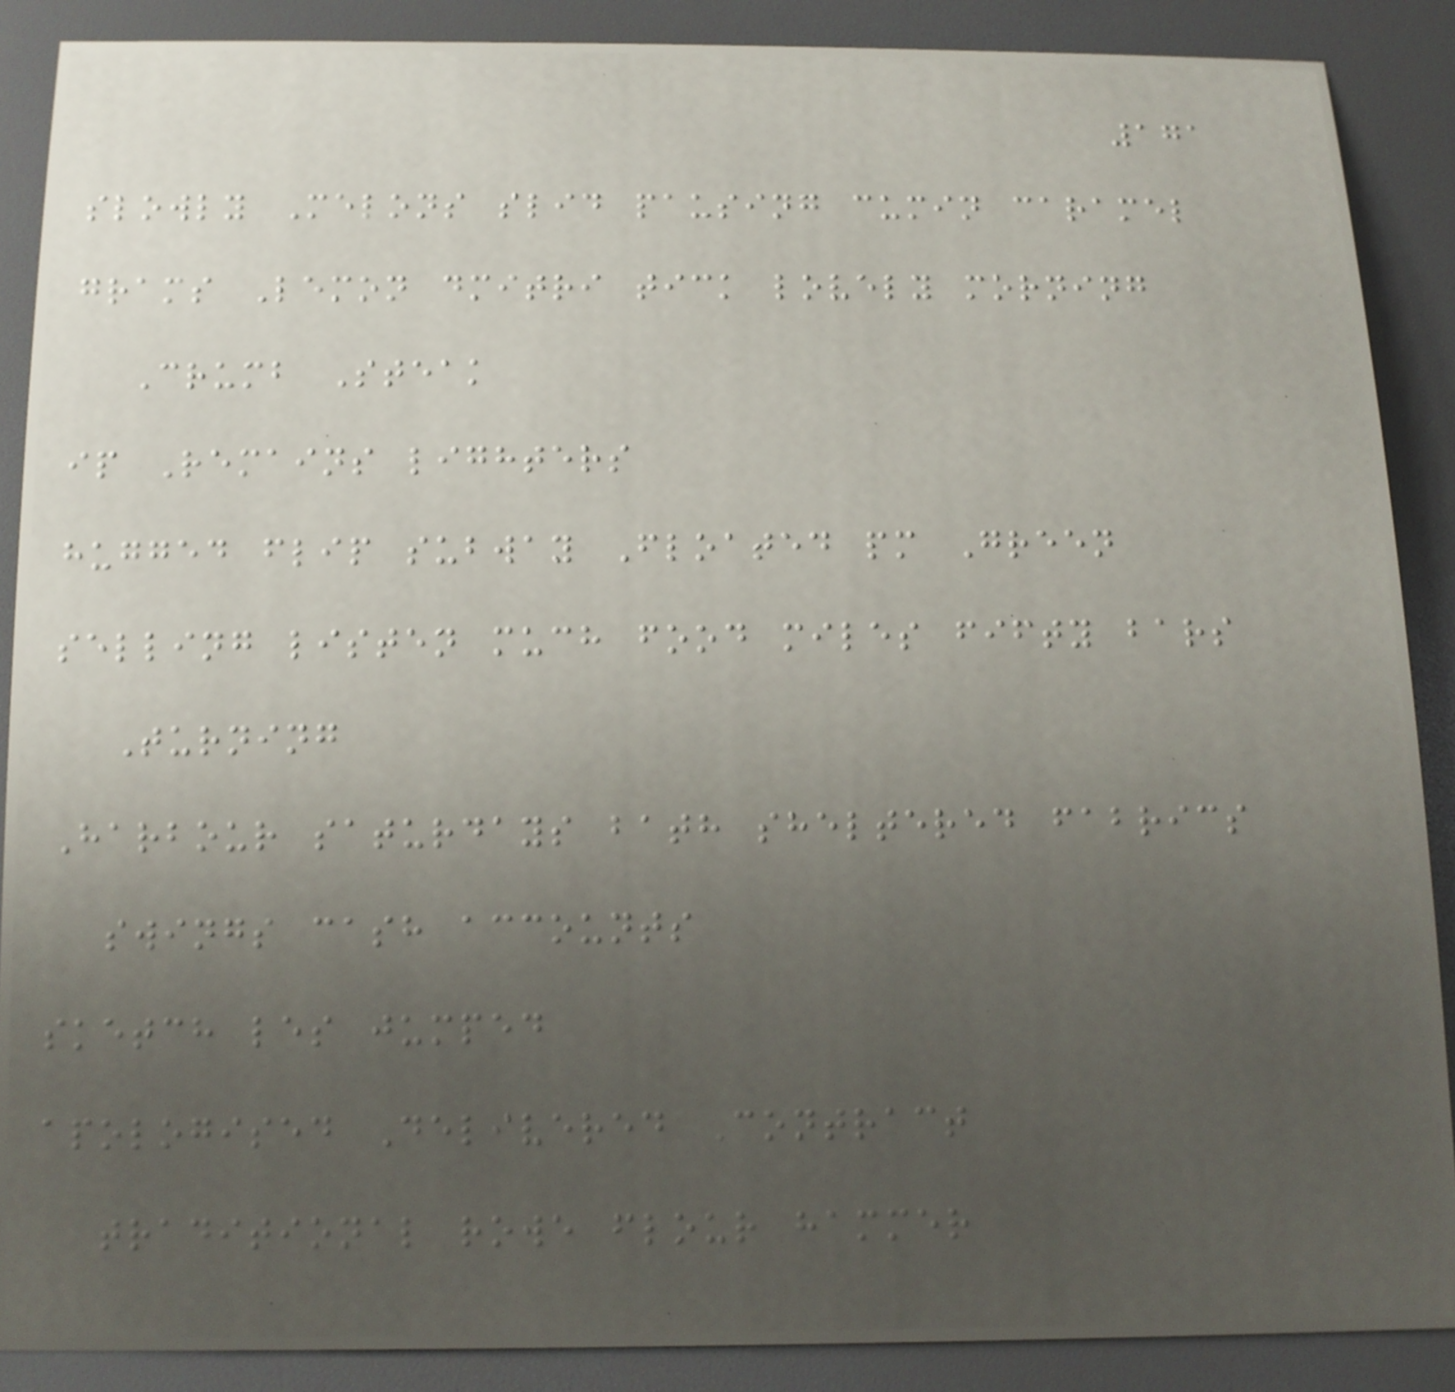171
slowly Melons slid pausing cumin caramel
grams Lemon dmitri tick lovely morning
Crumb Steak
ip Remains lighters
hugged flip subway Floated pm Green
selling listen much food miles fifty bars
Turning
Harbour saturdays bath sheltered fabrics
swings cash accounts
sketch les jumped
apologised Delivered Contract
traditional rowe flour hammer
